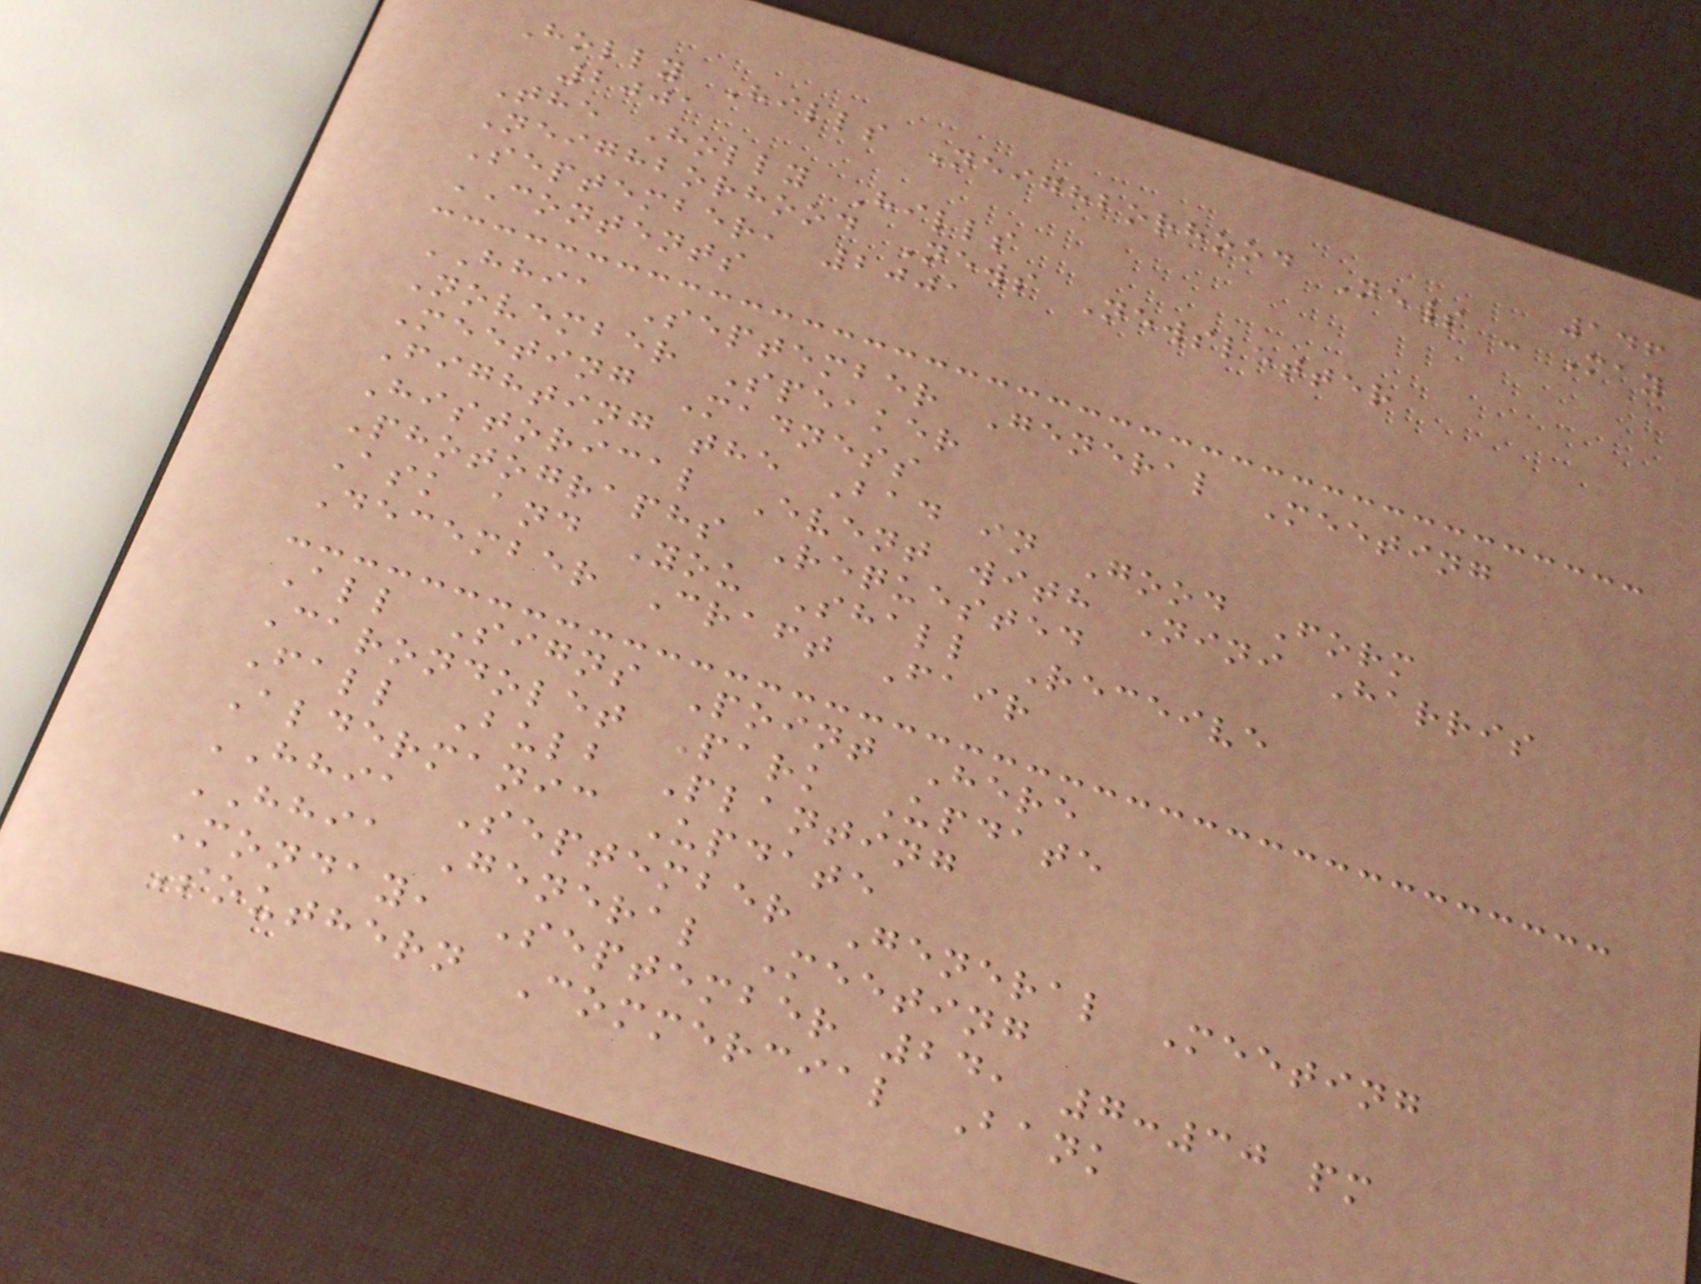146
Holly Hills Neighborhood News - May
2001
The Holly Hills
Neighborhood News Newsletter
September, 2001
CONTENTS
HHIA September General Meeting
November Speaker
Meeting Madness
Fighting the Bad in Good Form
Historical Event with Nini Harris
Photographs Requested
Ask and You Shall Receive
December Craft Fair
All Signs Point Here
Carondolet Park Update
Fall Bulb Planting
Aldermanic Update
HHIA September General Meeting
HHIA General Meeting
Monday, September 24, 7:30 pm
Southern Commercial Bank
